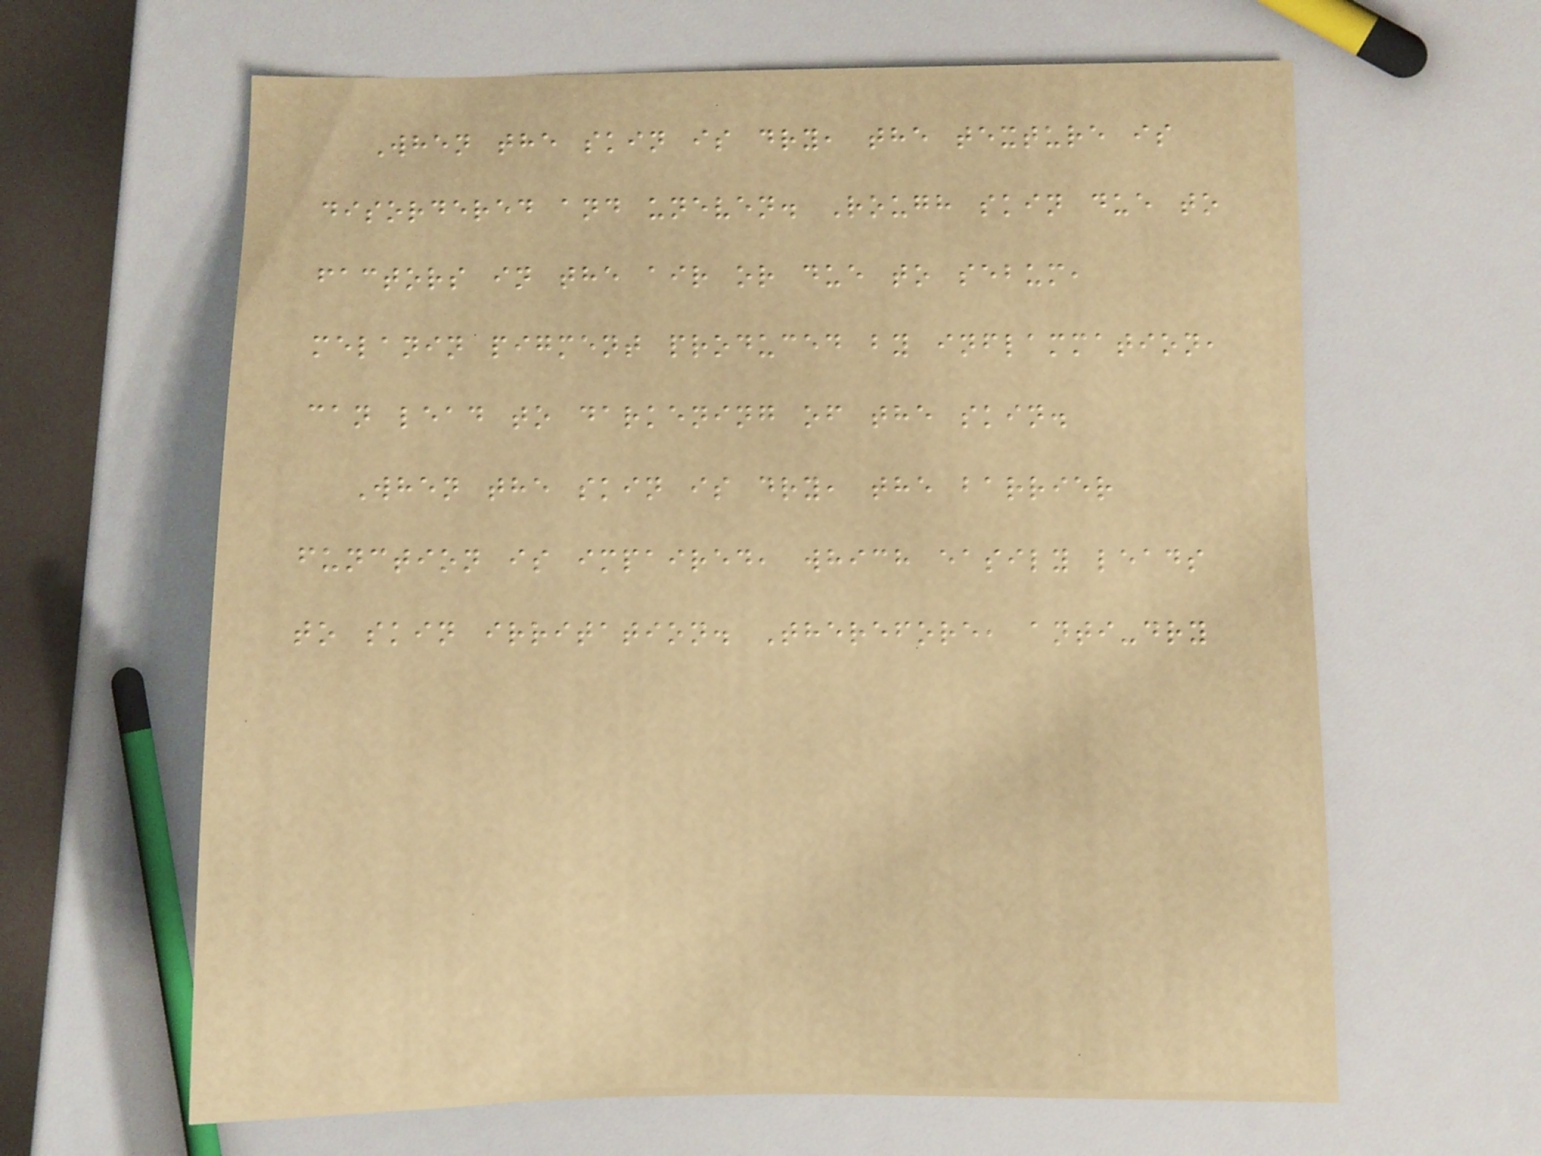When the skin is dry, the texture is
disordered and uneven. Rough skin due to
factors in the air or due to sebum,
melanin pigment produced by inflammation,
can lead to darkening of the skin.
When the skin is dry, the barrier
function is impaired, which easily leads
to skin irritation. Therefore, anti-dry
